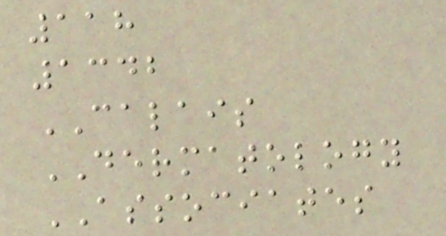118
1342
CALAIS
DERMATOLOGY
ASSOCIATES
